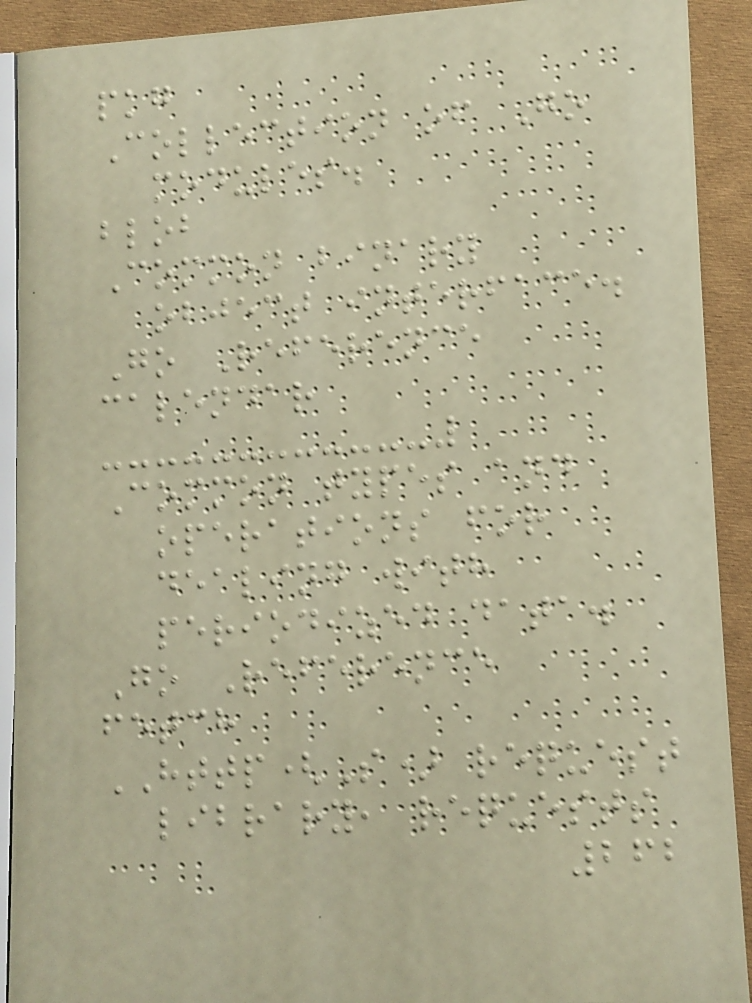pkg
Collection of Go
modules.
blob
Common binary
object interface.
Go Reference
calendar
Common types and
operations for
dealing with
periodized data.
Go Reference
fetch
HTTP(S) request
library, requests
262
